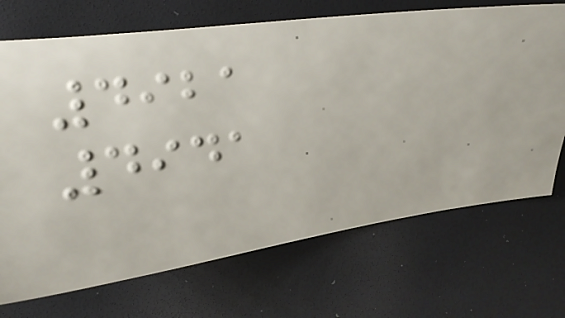4921
4941
